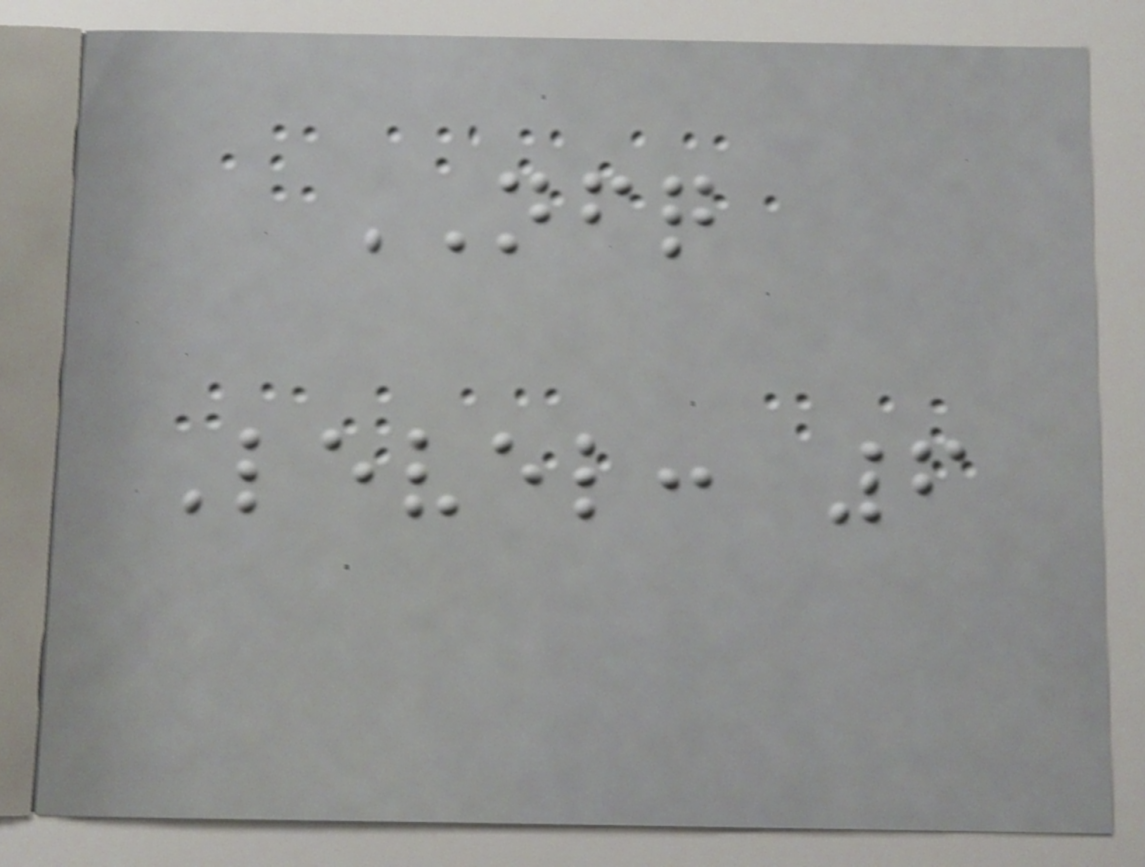NFQ
Level: 6
